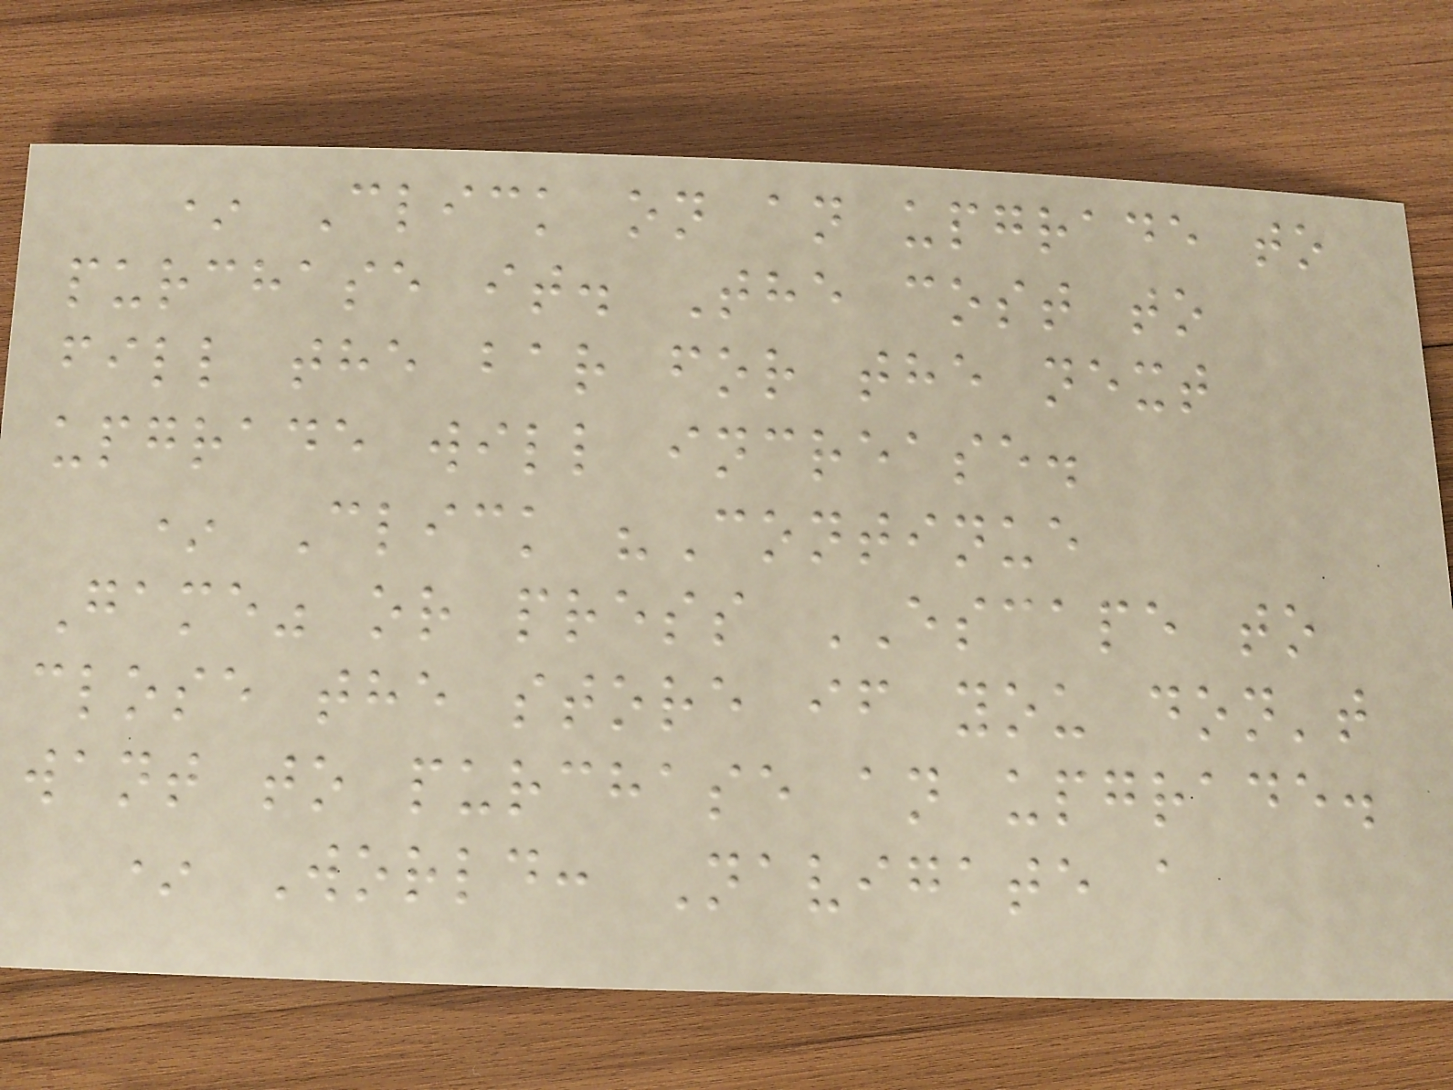* Click on an upgrade to
purchase it. The cost to
fill the bar for the next
upgrade will increase.
* Click "Continue
Game" or press ESCAPE to
close the store if you don't
want to purchase an upgrade.
* World: Navigate a
